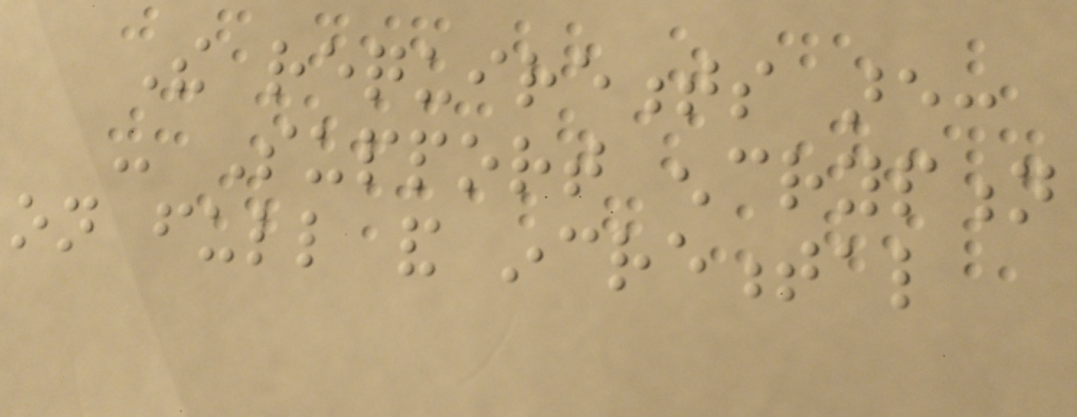The requirements are:
- Support encryption
on full and incremental
